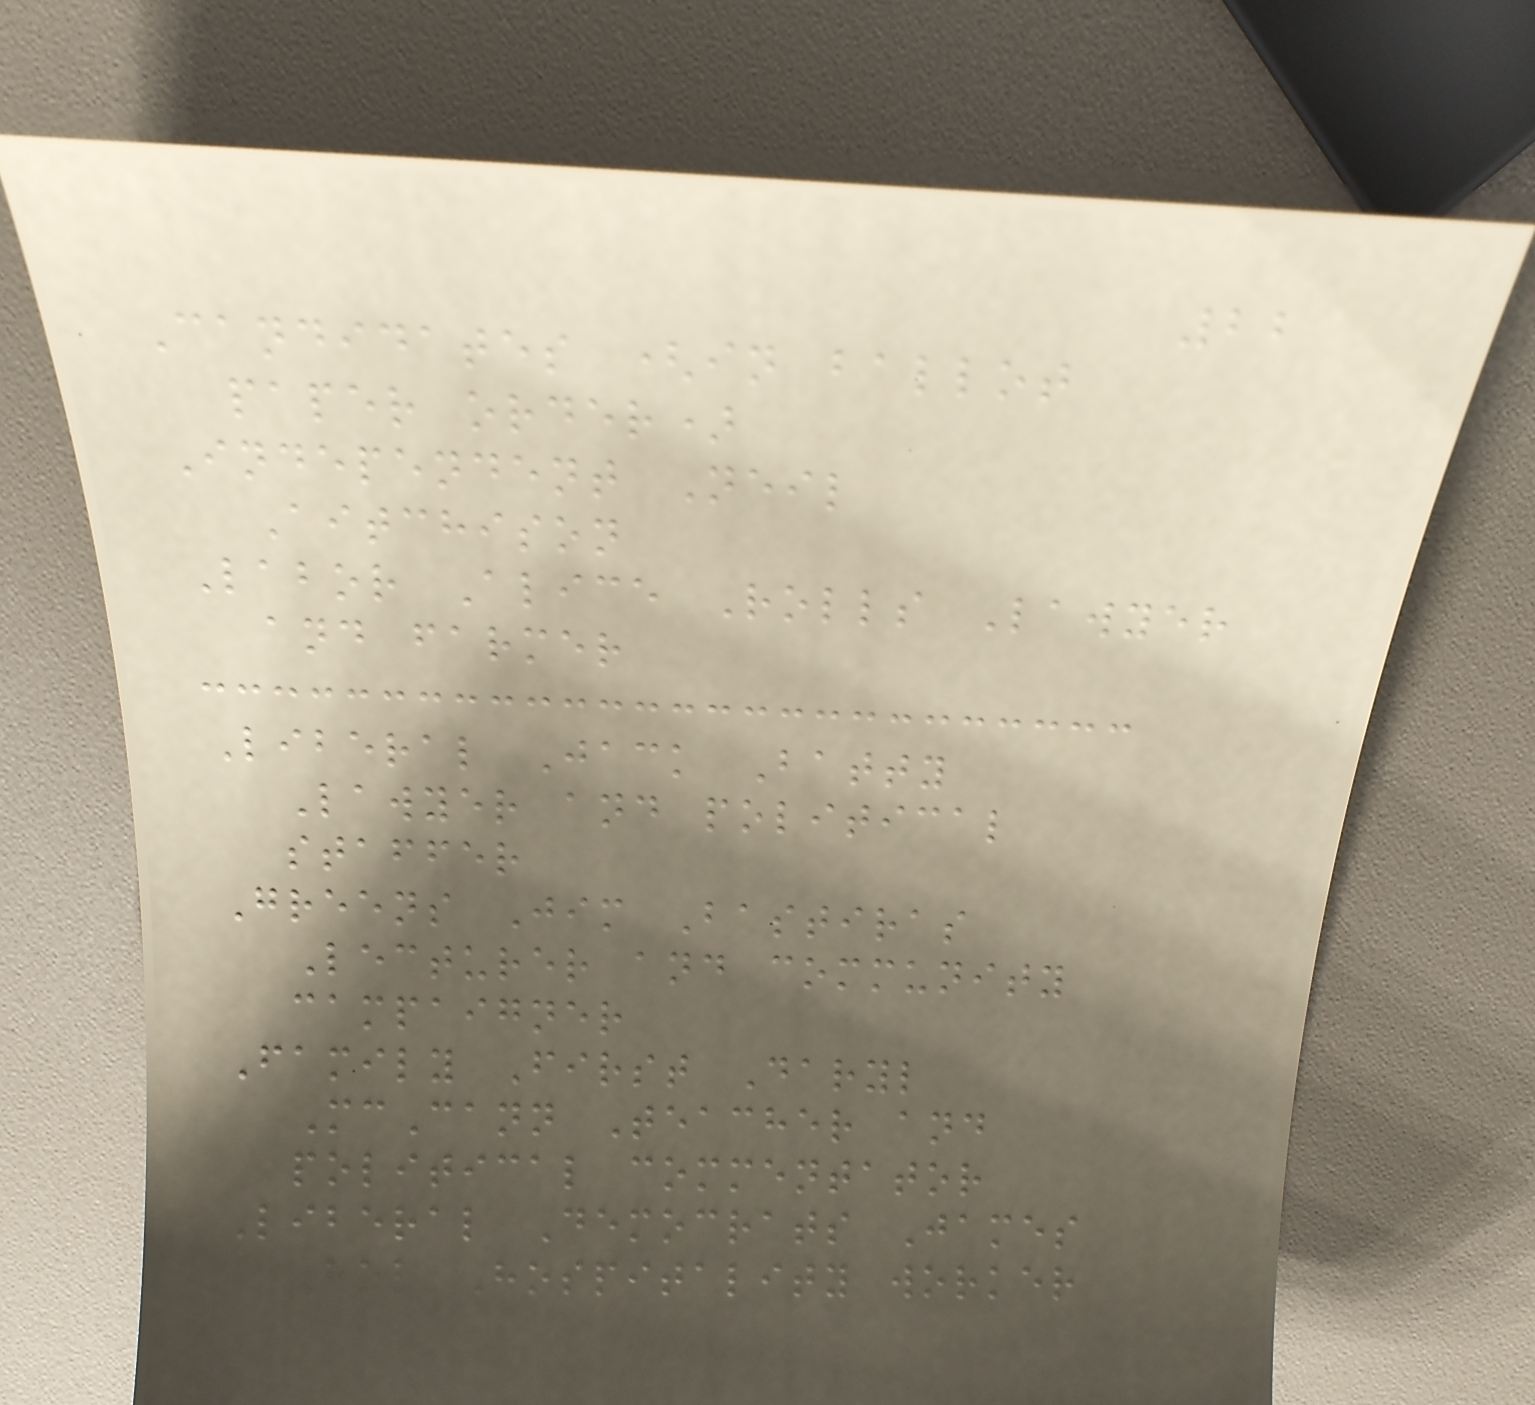22
Candidates (in ballot
paper order)
Independent Neil
Aitchison
Labor Alice Rolls Lawyer
and farmer
Liberal Jack Batty
Lawyer and political
staffer
Greens Jim Bastiras
Lecturer and community
campaigner
Family First Daryl
McCann Teacher and
political commentator
Liberal Democrats James
Hol Hospitality worker
